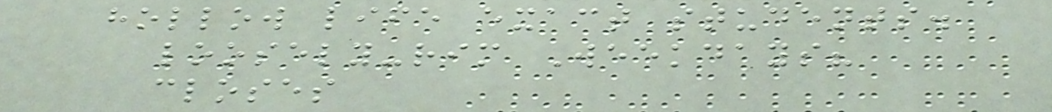hollow life exact students.
loosely-rim Weekdays?
closes
